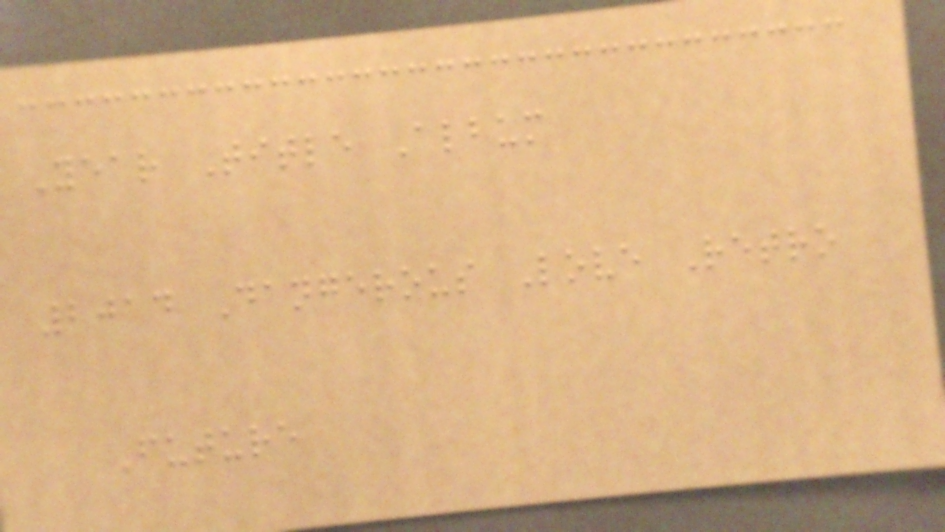Year Title Album
2014 Dangerous Love Retro
Future
